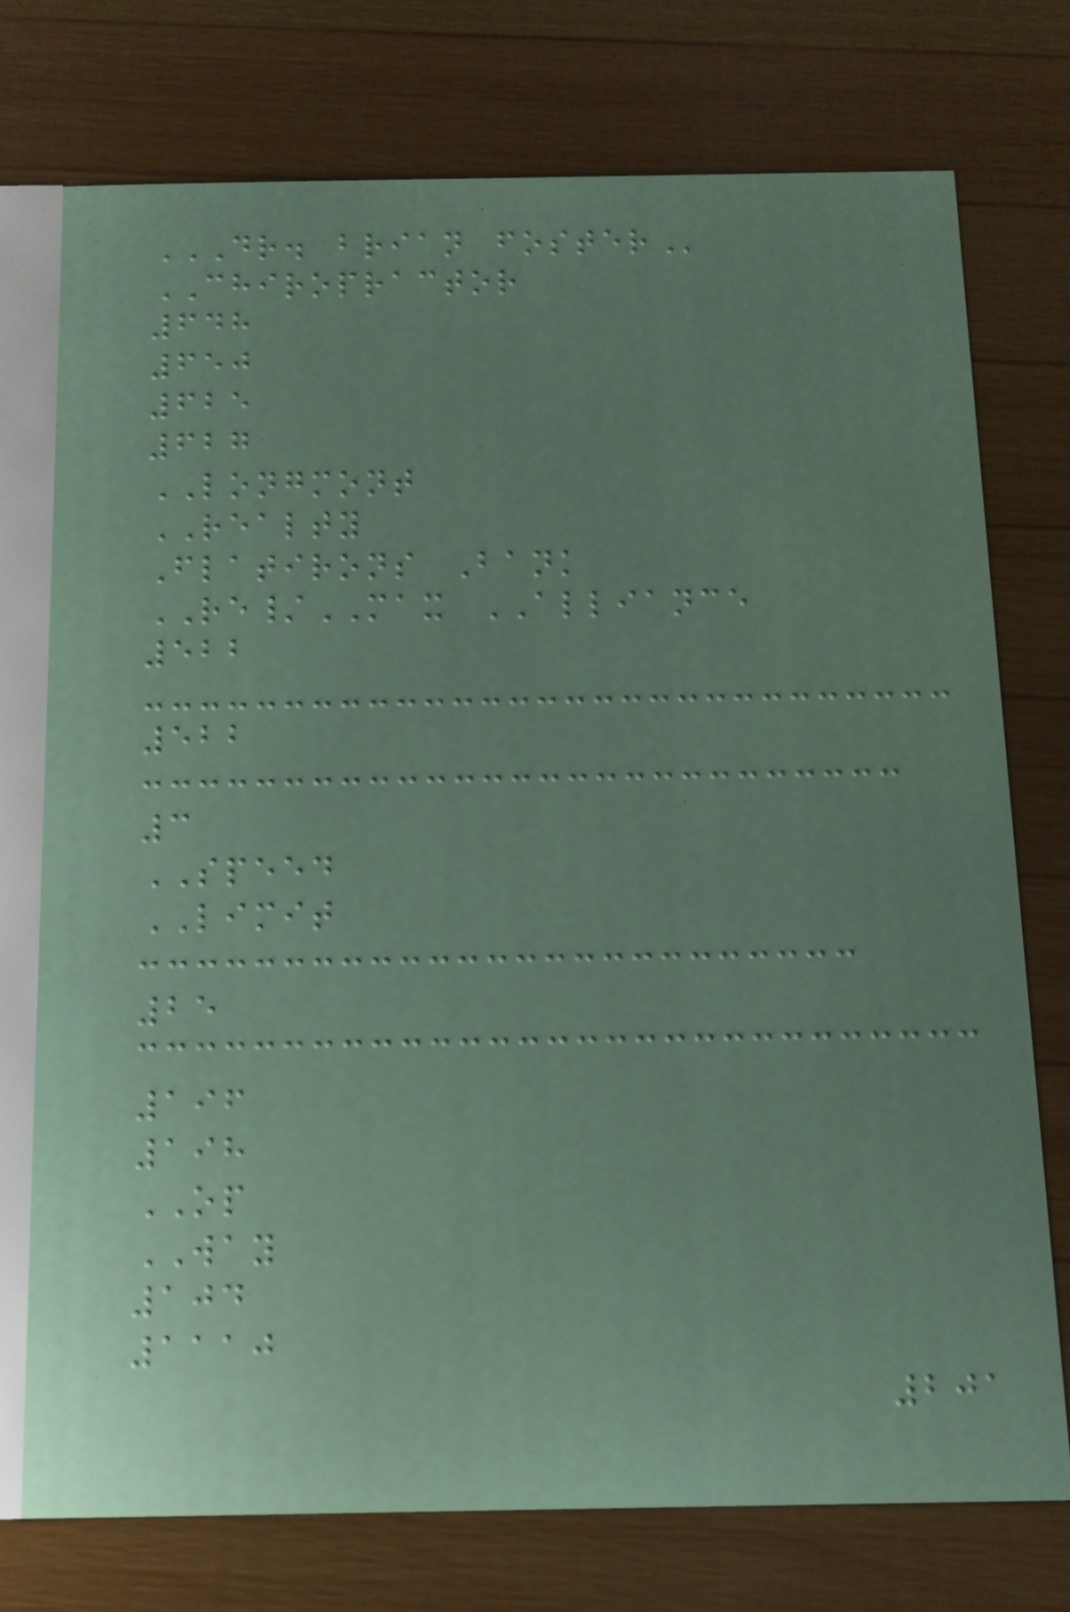DR. BRIAN FOSTER
CHIROPRACTOR
648
650
625
627
LONGMONT
REALTY
Flatirons Bank
RE/MAX ALLIANCE
522
522
3
SPEED
LIMIT
25
196
198
OP
WAY
104
1110
201
